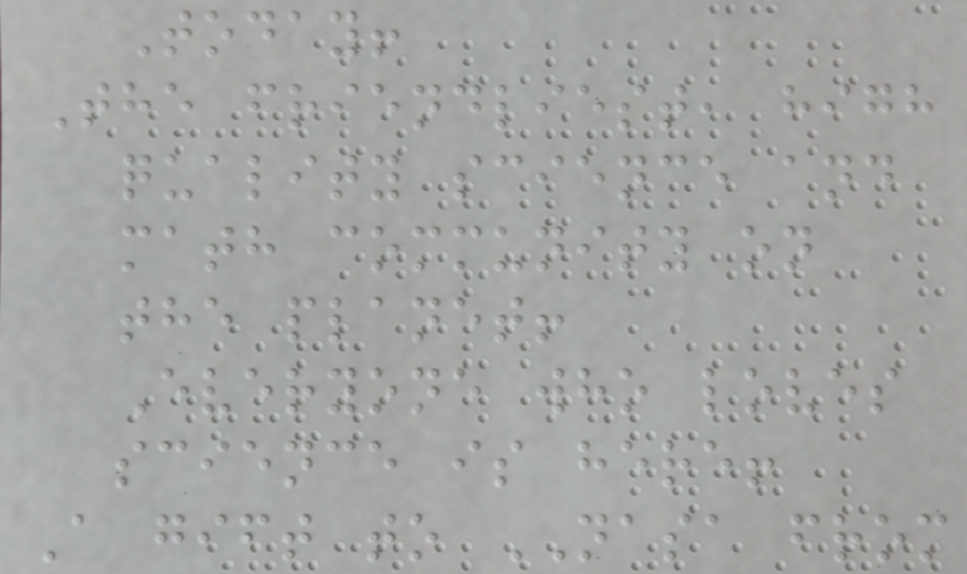Today!
The friendliest, high
quality science and
math community on
the planet!
Everyone who loves
science is here!
A gift to NASA from
